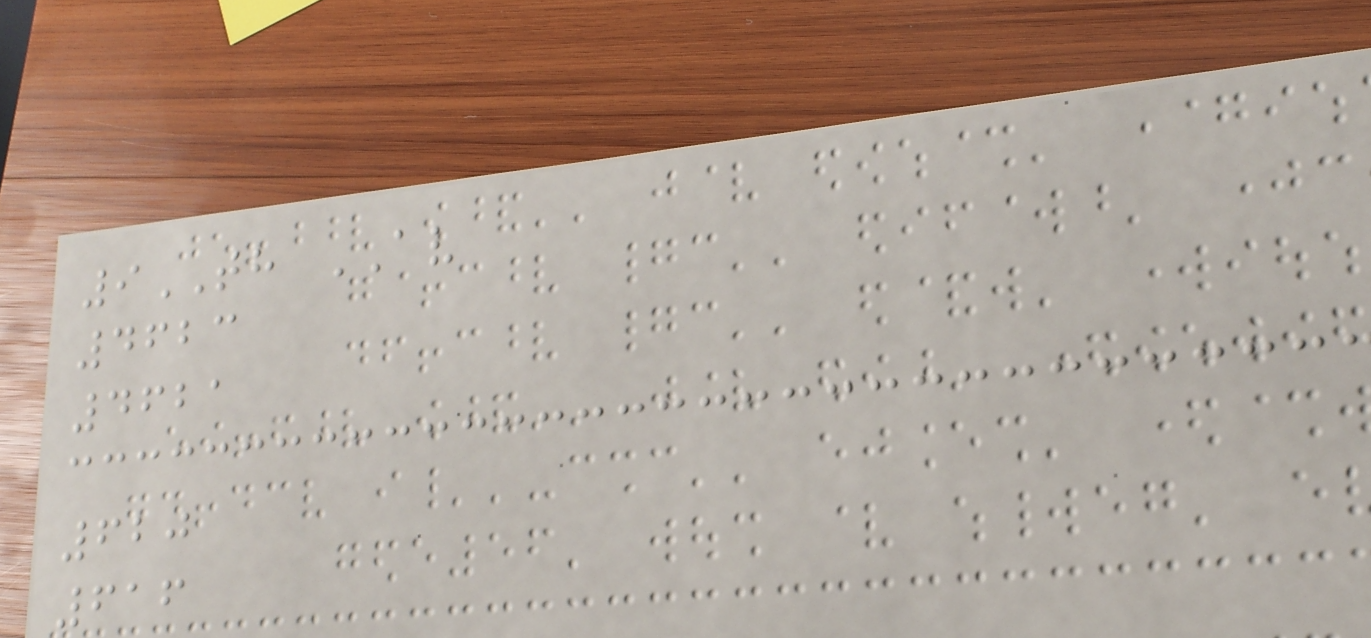9TH AV
4623
4621
620
616
